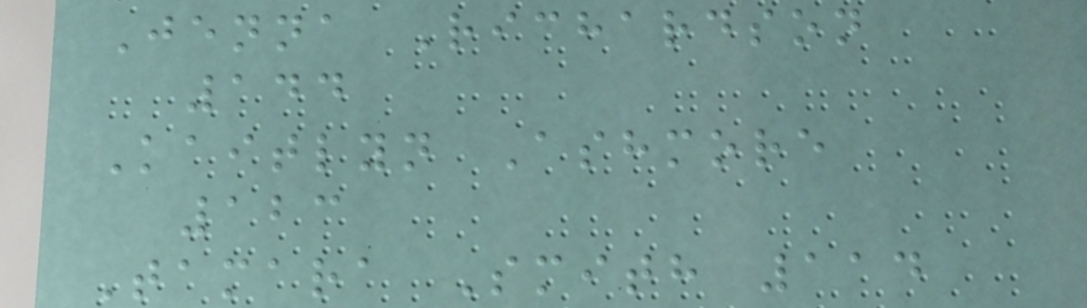Jenna Richardson
144
Kaitlyn Ashmore
123
Tamara Smith 114
